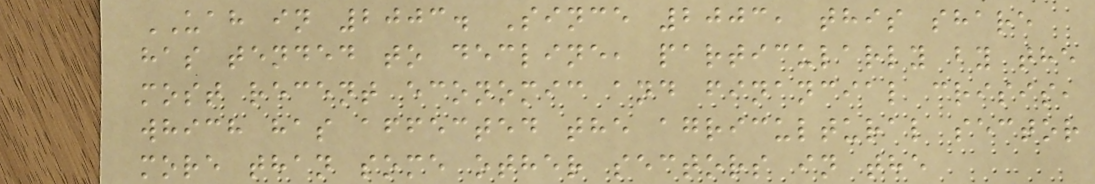UAH in 2003. Since 2003, this share
has tended to decline, particularly by the
most recent economic and financial crisis,
which has affected the agricultural sector
more than some other sectors in the
